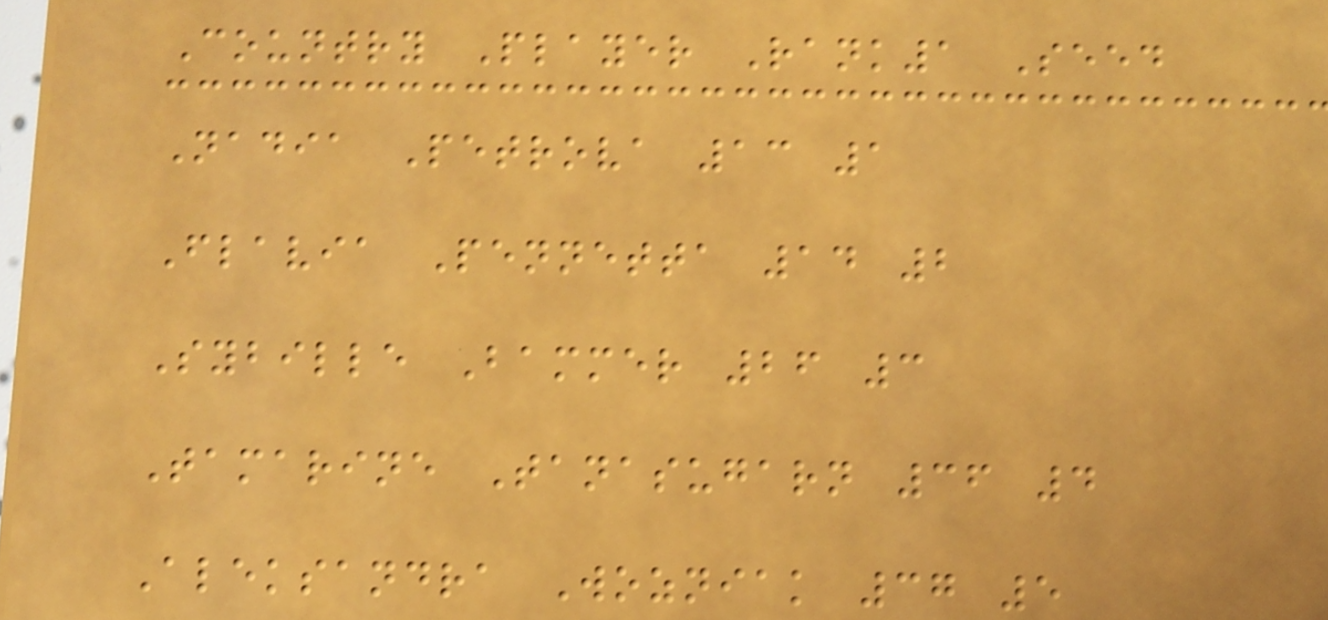Country Player Rank1 Seed
Nadia Petrova 13 1
Flavia Pennetta 14 2
Sybille Bammer 26 3
Tamarine Tanasugarn 36 4
Aleksandra Wozniak 37 5
